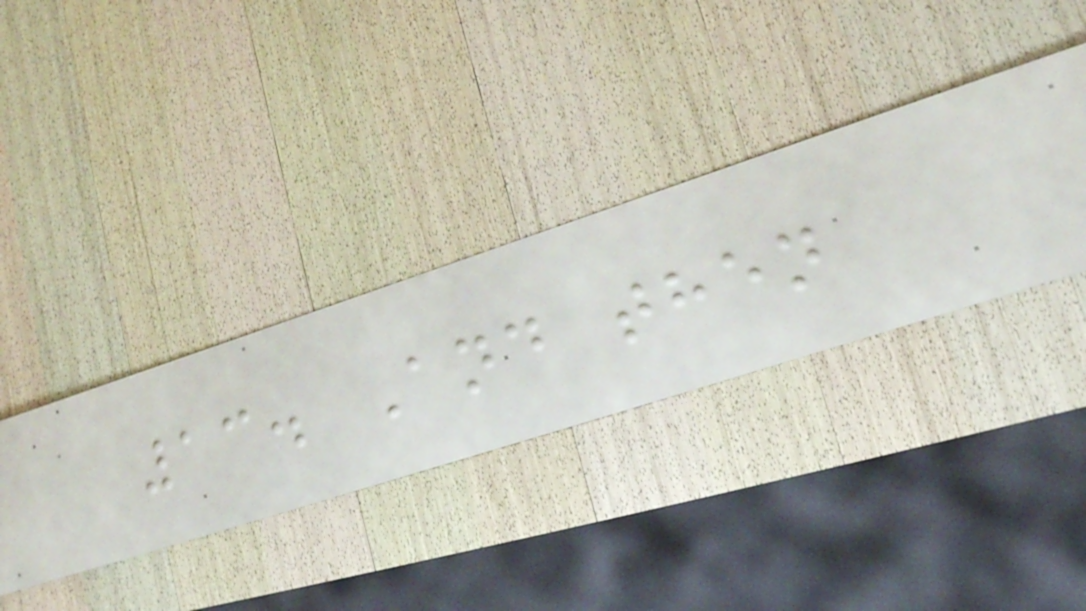13. And then
